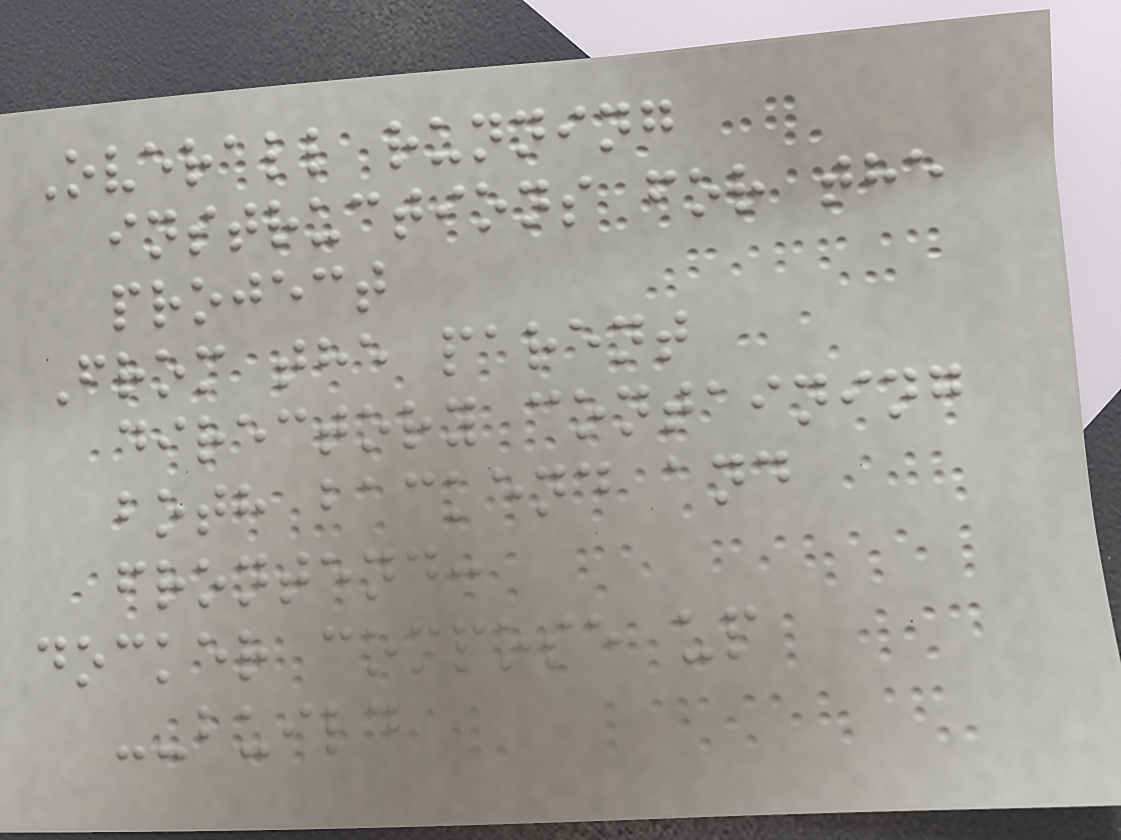Overall running
instructions for the
project
From the parent
directory containing
both backend and
frontend:
docker compose up
--build
